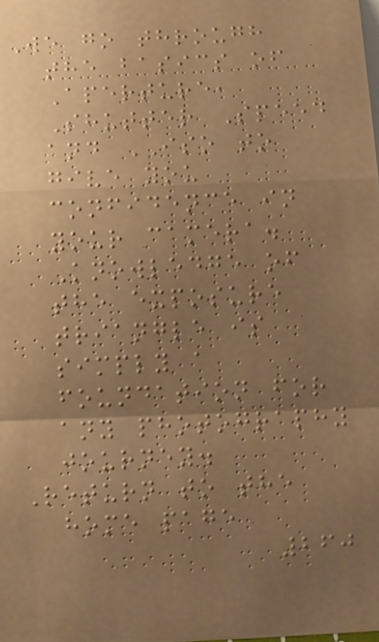We go through
the basics of
Aperture,
Shutter Speed
and ISO to
give you
confidence in
your camera.
Knowledge of
the exposure
triangle is
simply a
foundation for
any photography
journey.
Return to the
home page
260
